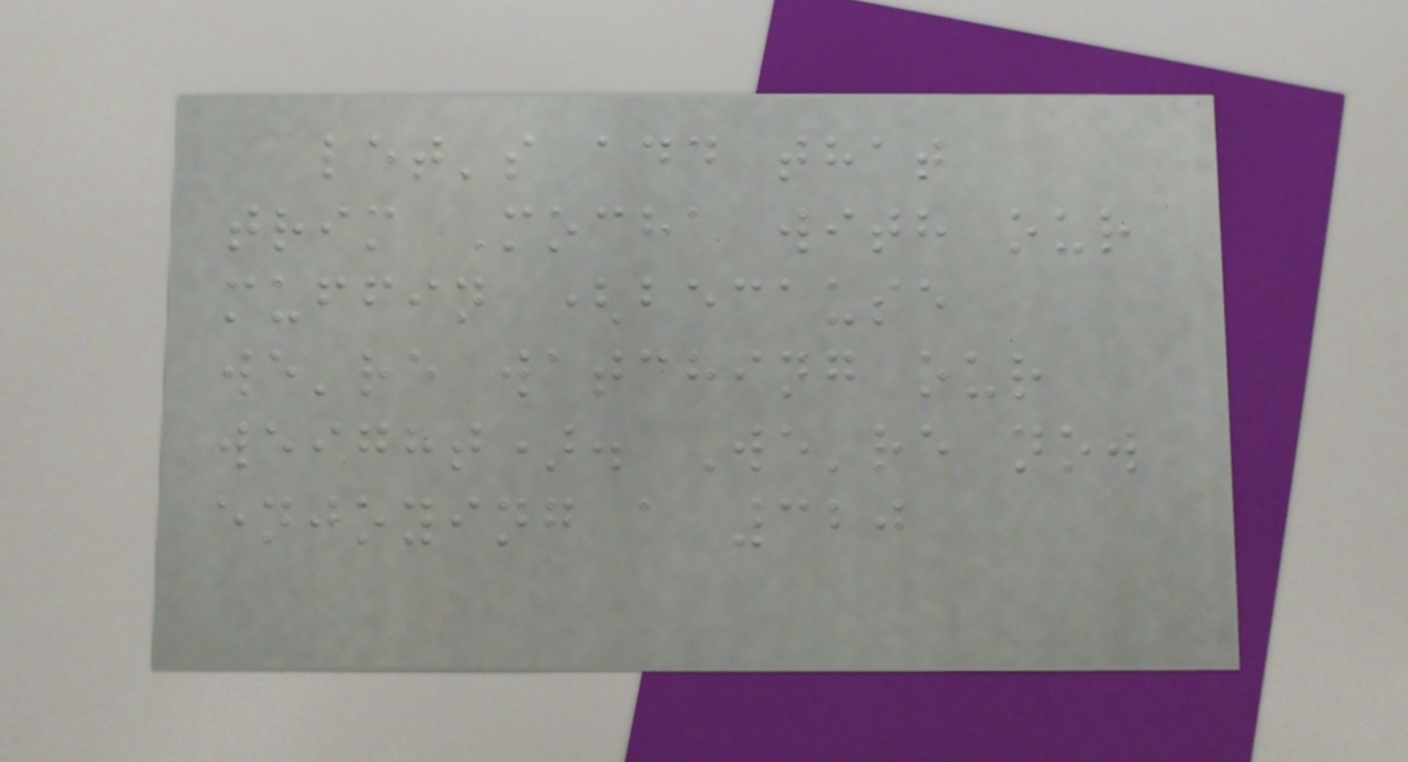let's add that
trim Mocha with our
muffin (because
we're watching our
weight). We're now
enjoying a 320
